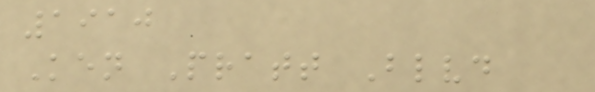1910
Ken Pratt Blvd
